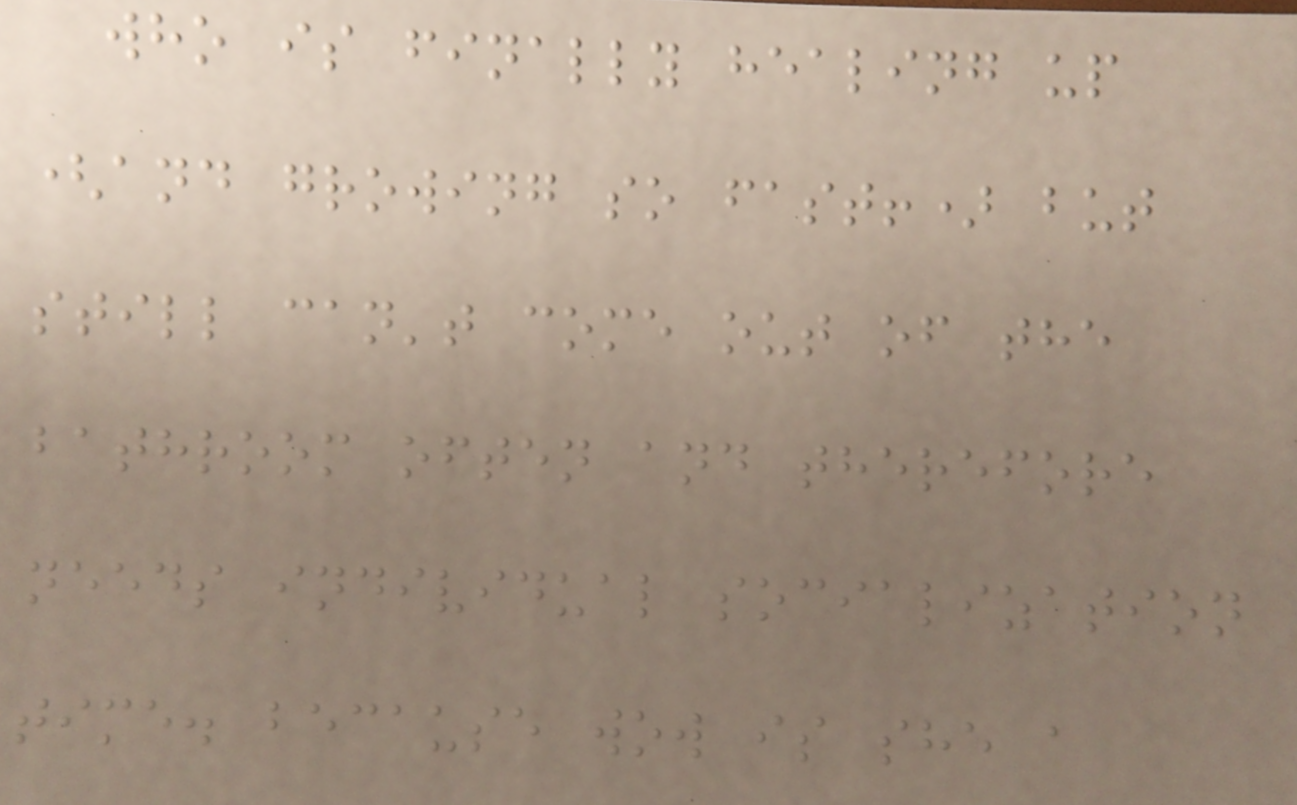who is finally healing up
(and growing so fast!) but
still can't come out of the
bathroom often and therefore
needs individual socialization
time. because wow is she a
